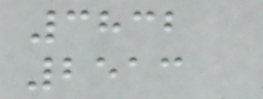3832
2513
